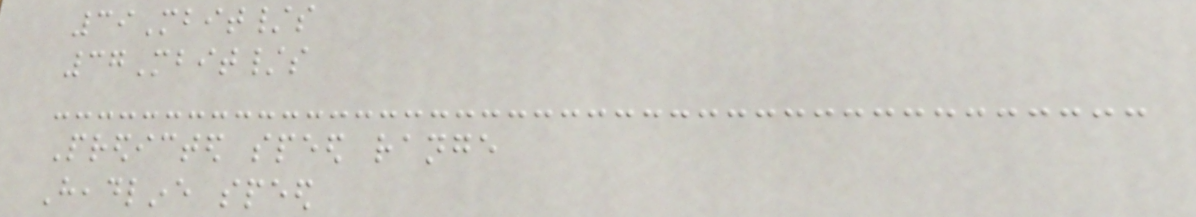39Mbit/s
37Mbit/s
Predicted speed range
Headline speed
